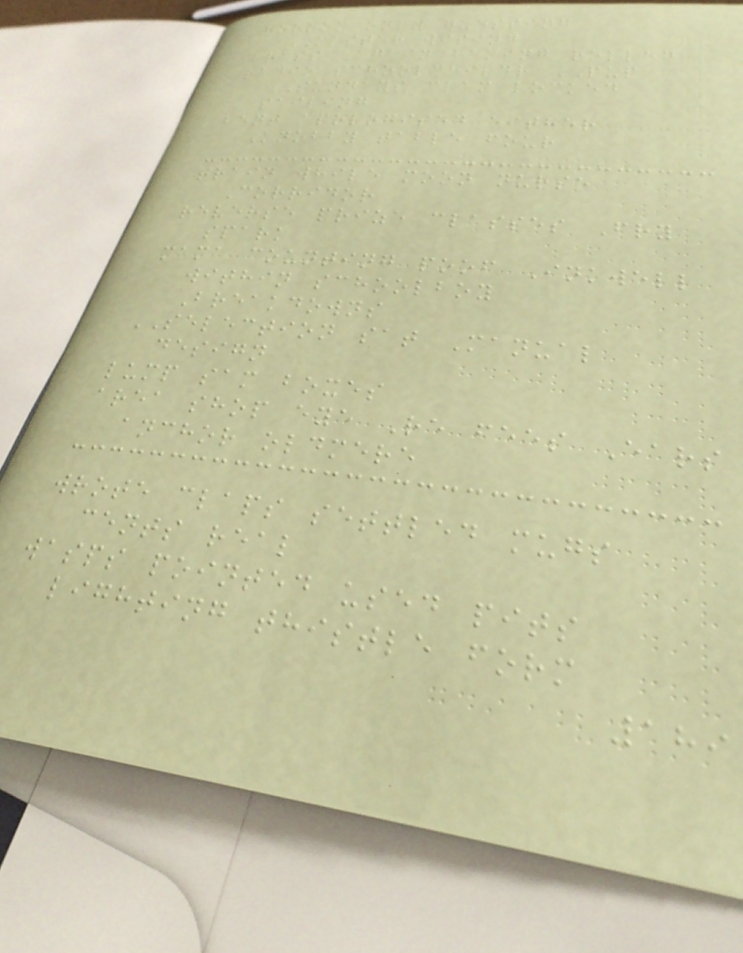hoooom only guessing
MASTER wiping
brass Again baking rolled
radio schoolchildr PUP
SUNDAYS clam locked
sailing
bent apologised either
Knobby table four
train while moon nurse
Corridor
reverse prize classes Fry
spark
mama counting poof Inkwell
within schoolboy
Breakdowns
SELECTION sat Manual
design
lump sam boxes
area shop eye Re fees Ears
anchor oldmere
wrote claps settled mugs
cents real
wasps pointed used pits
lighting thistle form
189
